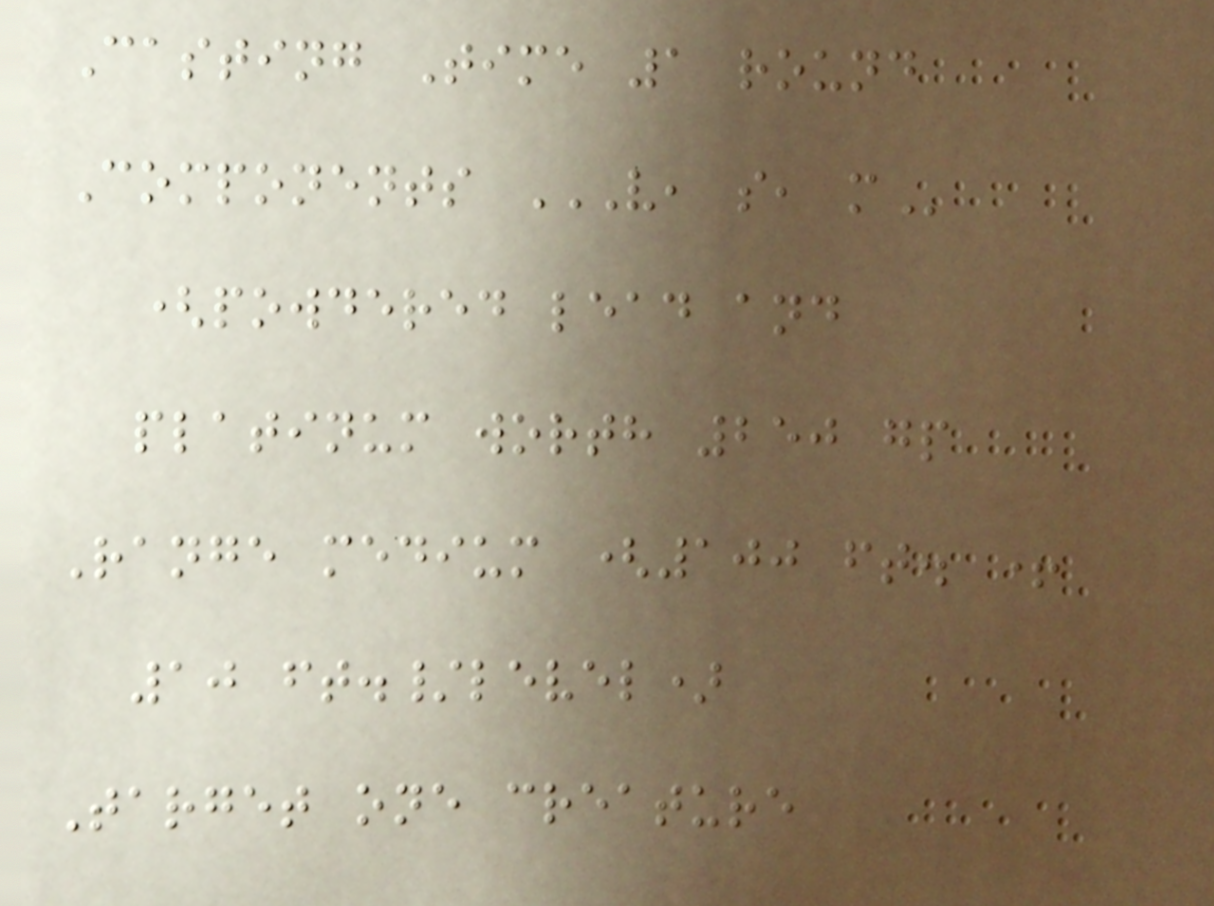Casting Time 1 round
Components V, S, M
(powdered lead and
platinum worth 250 gp
Range medium (100 ft. +
10 ft./level)
Target one creature
